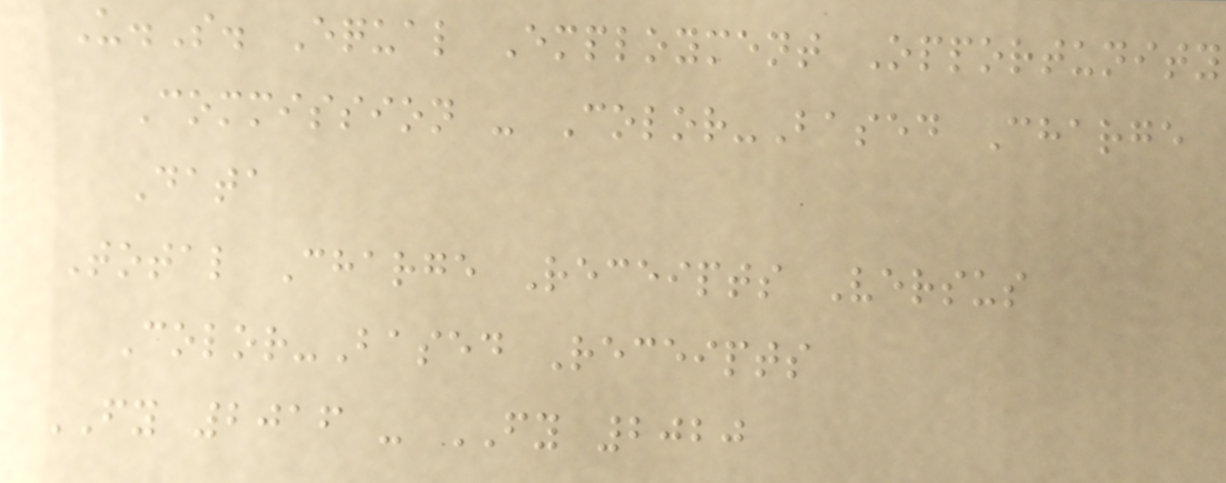U.S. Equal Employment Opportunity
Commission - Color-Based Charge
Data
Total Charge Receipts Versus
Color-Based Receipts
FY 2016 - FY 2020
